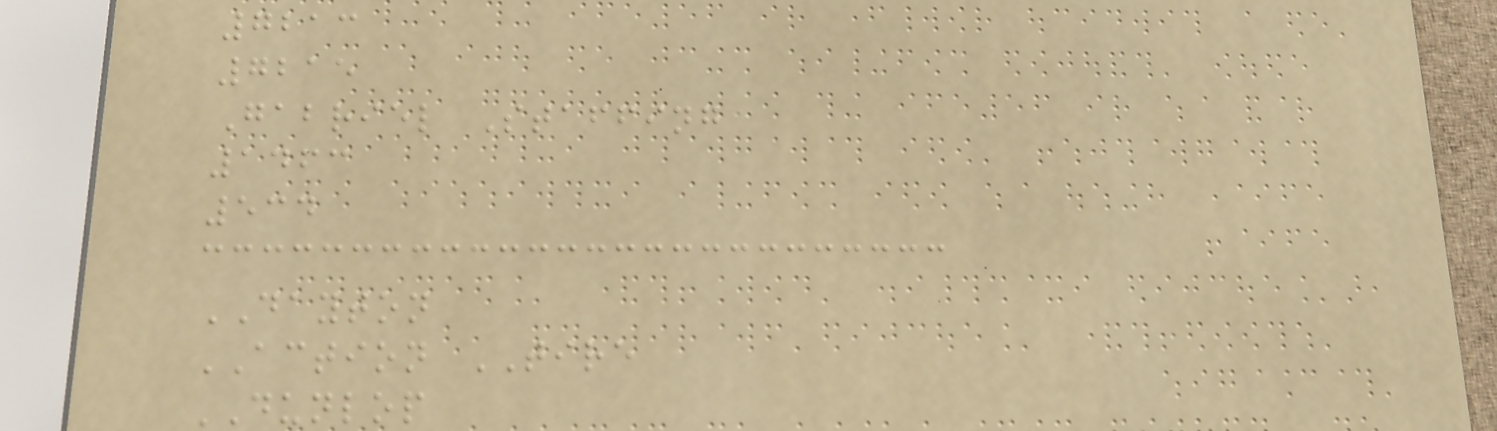7213
7215
Gabriel Staffing
1463
534
DAYTON
ACTION TIRE
DUNLOP
